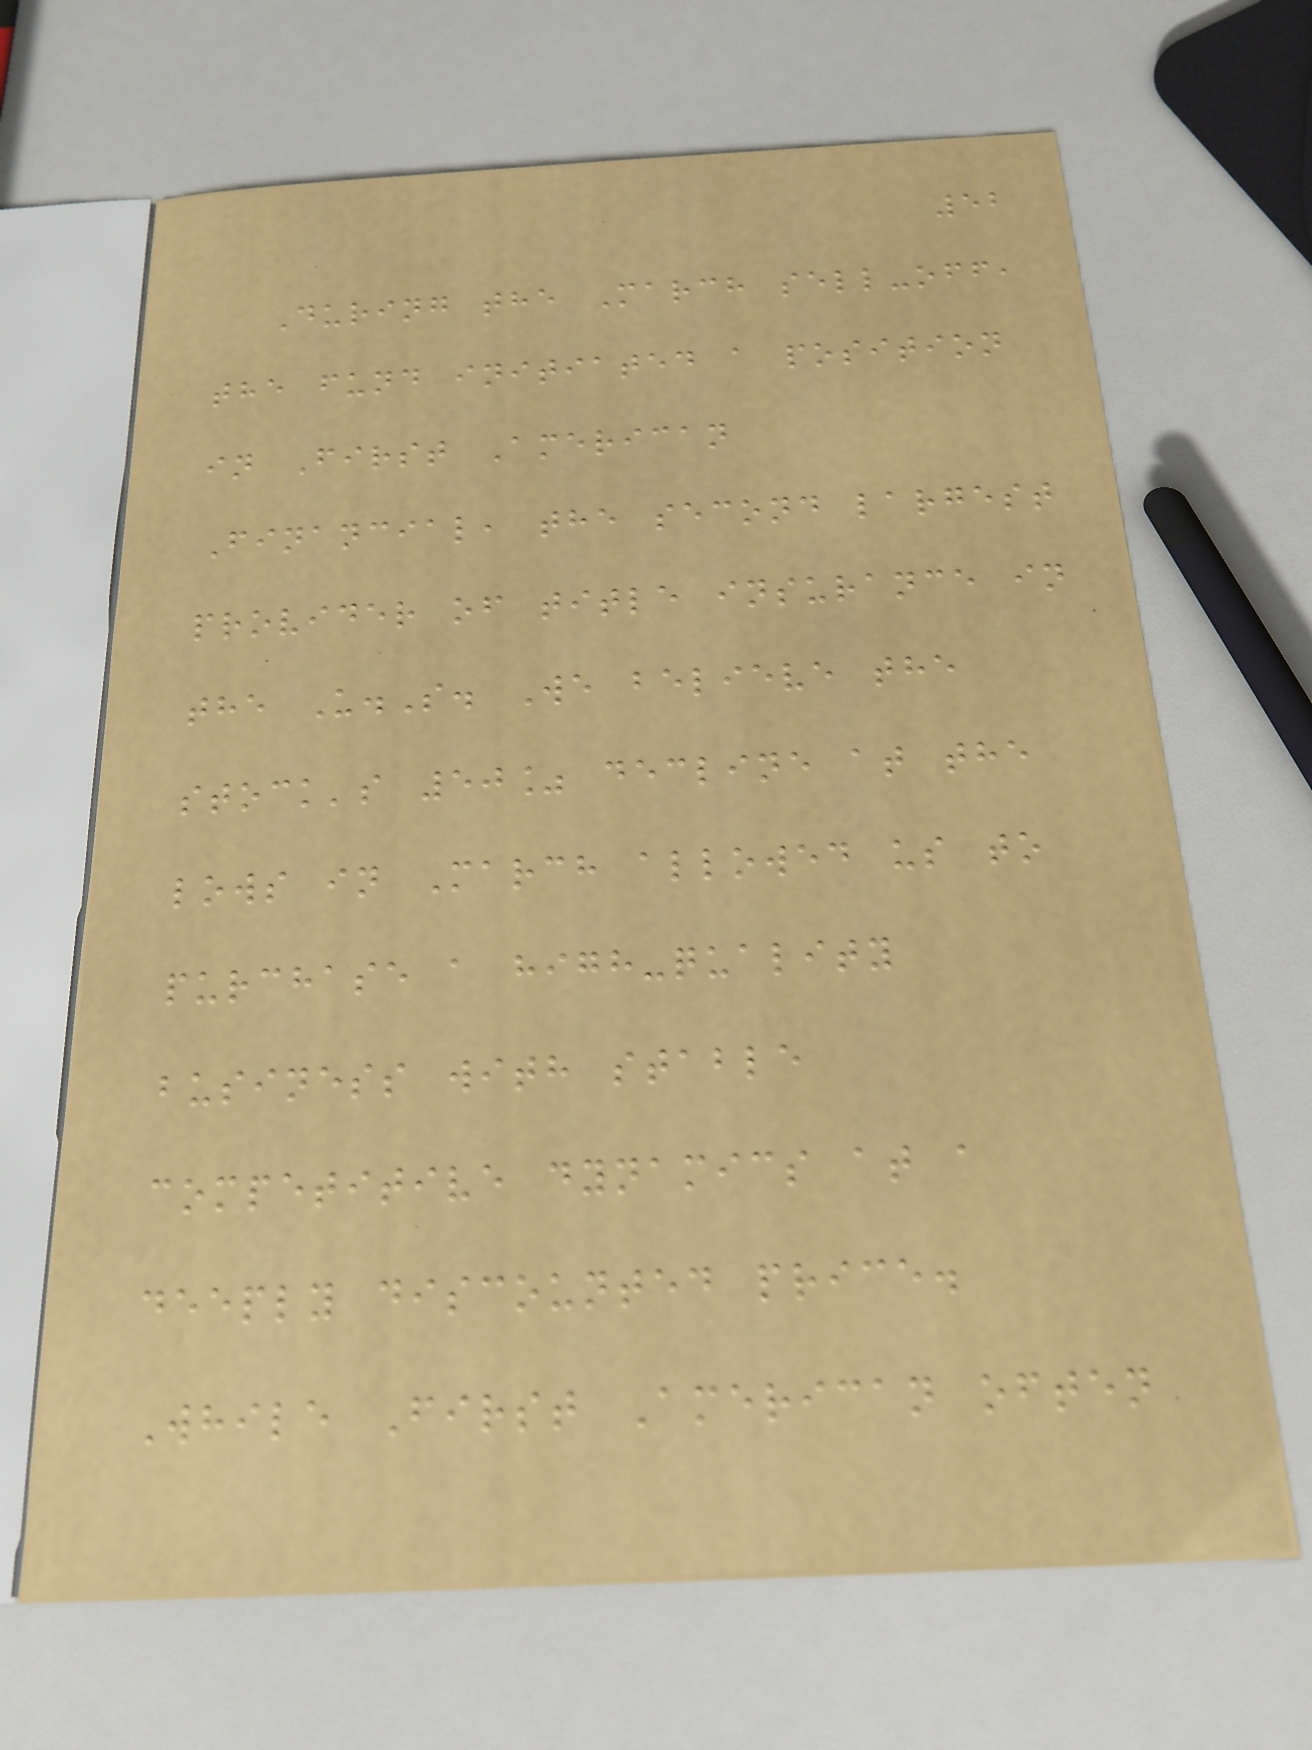52
During the March sell-off,
the fund initiated a position
in First American
Financial, the second largest
provider of title insurance in
the U.S. We believe the
stock's 50% decline at the
lows in March allowed us to
purchase a high-quality
business with stable
competitive dynamics at a
deeply discounted price.
While First American often
